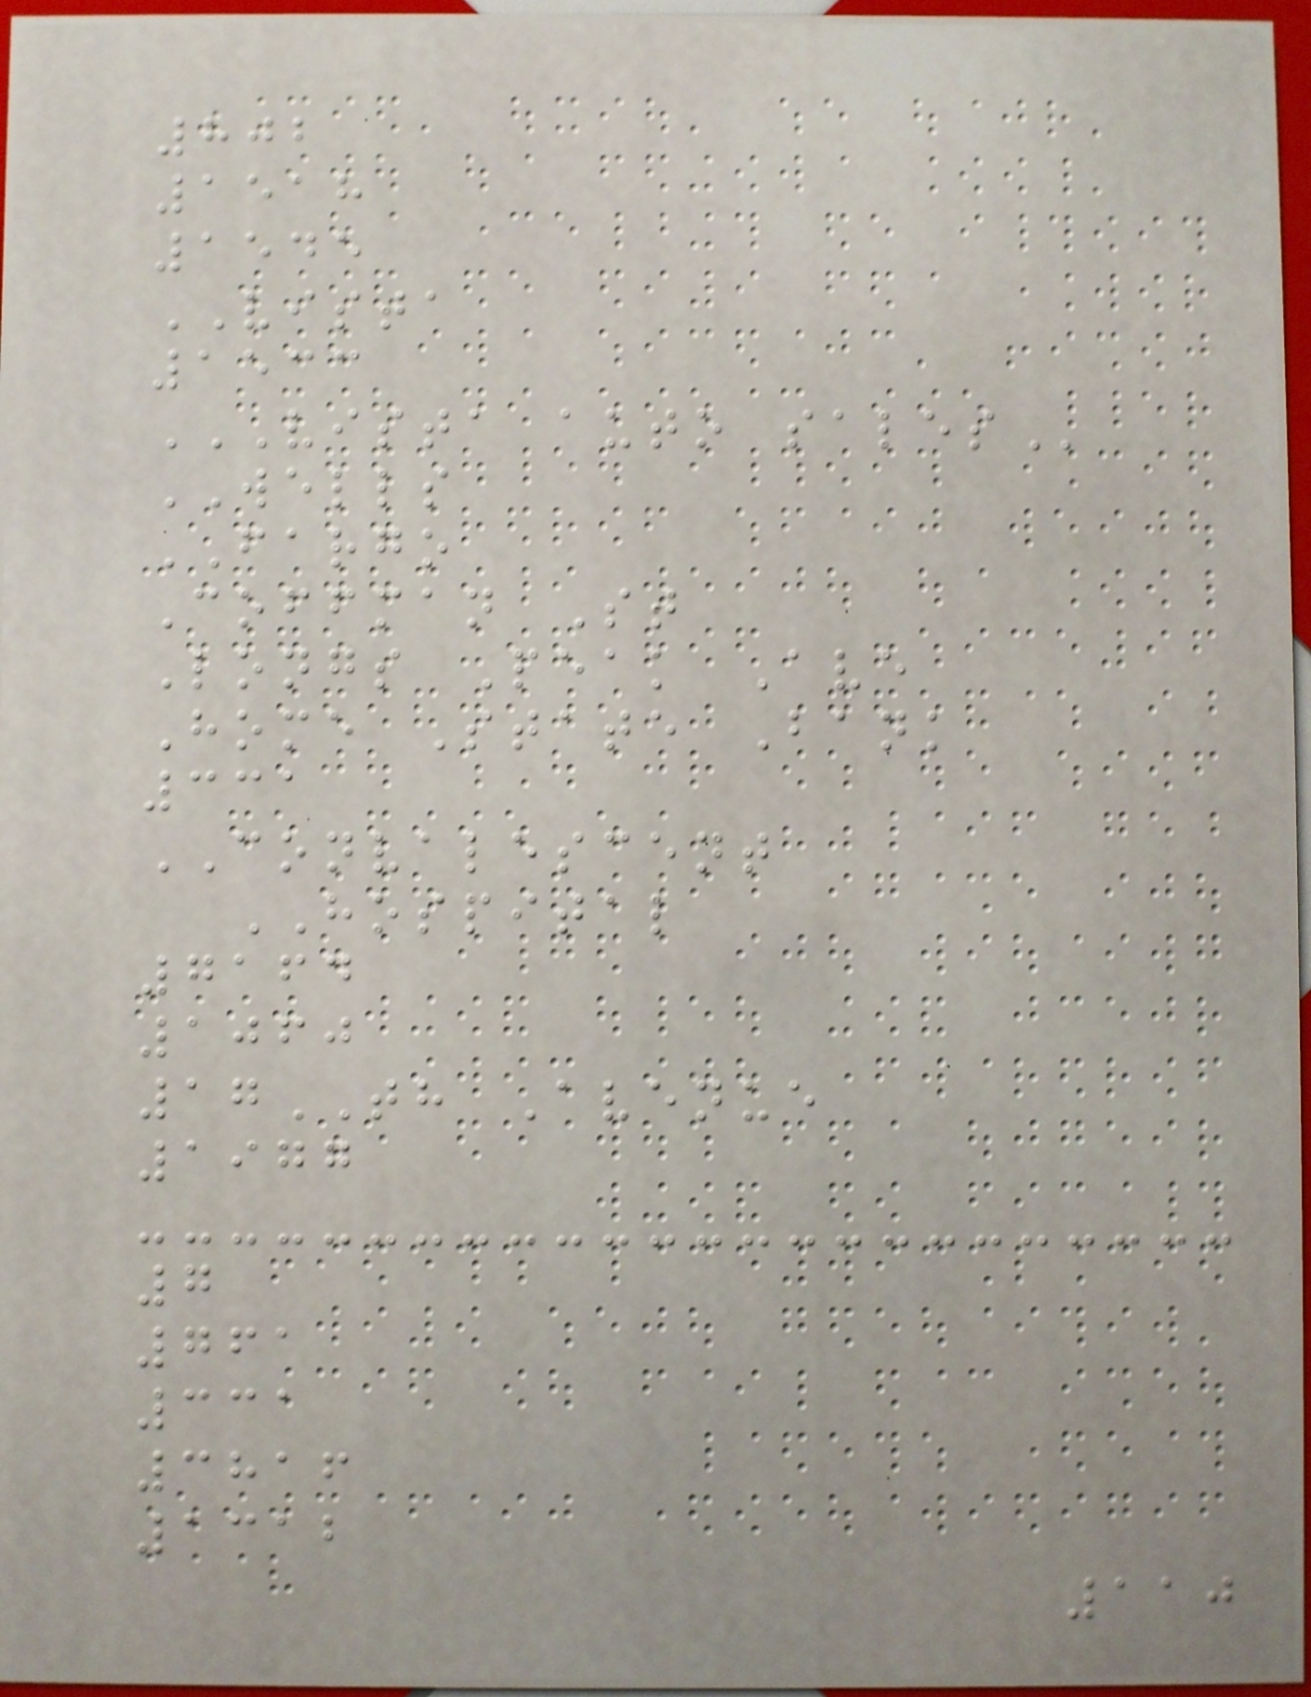802
1518
1545
VISTA
1533
VISTA AUTO SALES
WELLS
FARGO
Coffman St
Longs Peak Ave
Home State Bank
331
CONVALESCENT
HOSPITAL
7164
1060
17TH Avenue
1977
7
761
331
3816
1312
110
